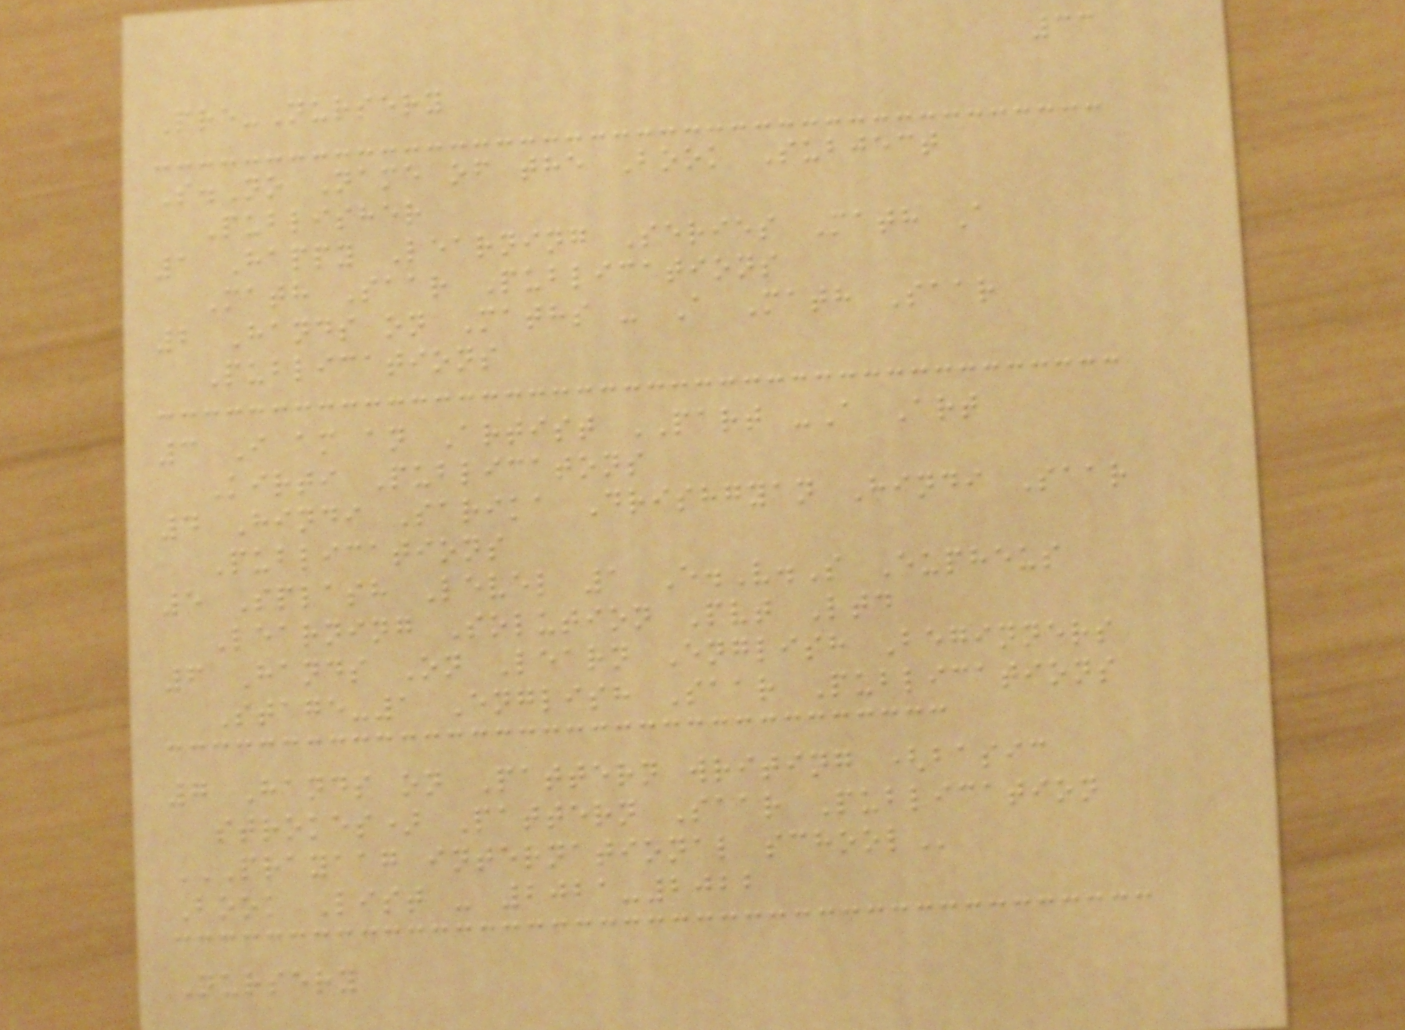33
Pre-Nursery
S.No Name of the Book Subject
Publisher
1 Happy Learning Series Math A
Math Saar Publications
2 Hands on Maths - A Math Saar
Publications
3 I am an Artist PART -A Art
Kirti Publicatons
4 Hindi Sarika Drishgyan Hindi Saar
Publications
5 Splash Level 1 E.V.S Eupheus
Learning Solution Pvt Ltd
6 Hands On Learn English Beginners
Stage-1 English Saar Publications
7 Hands on Pattern writing (basic
strokes) Pattern Saar Publication
PRAYAAG INTERNATIONAL SCHOOL
Book List - 2021-2022
Nursery
